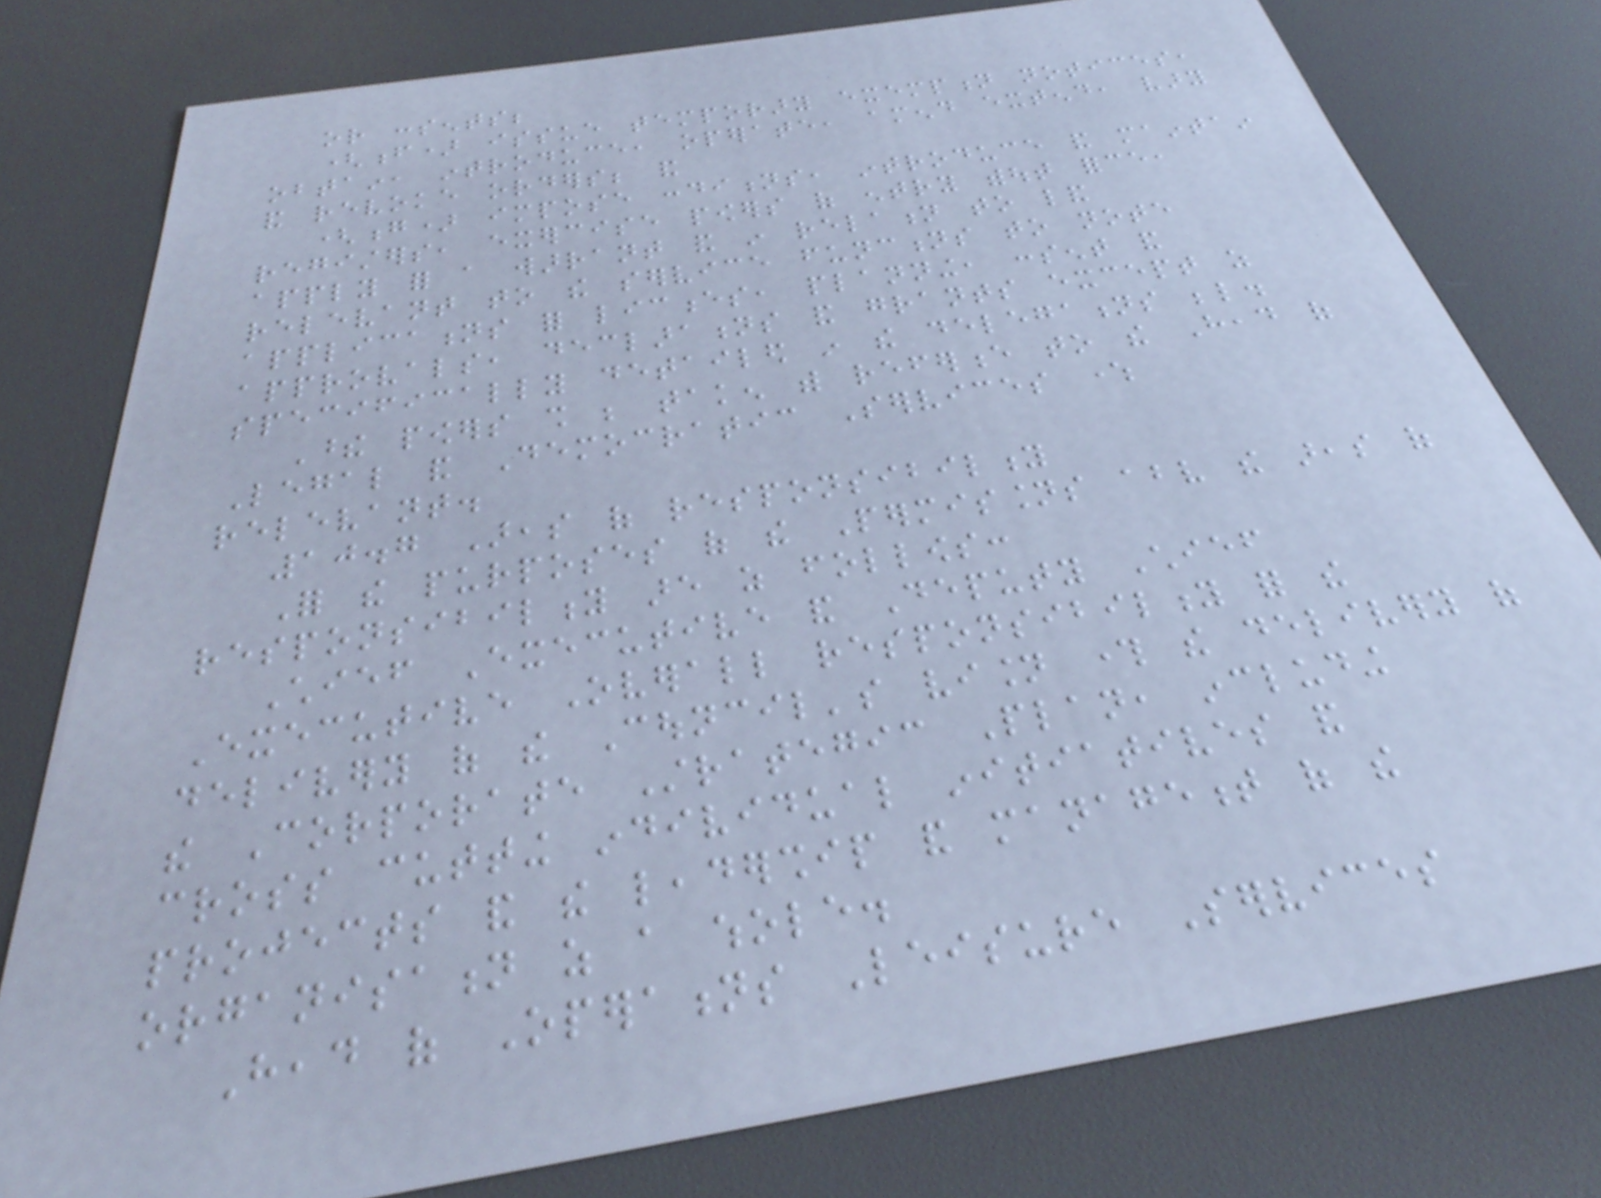or consents;
(f) issue temporary exemption notices,
obtain, introduce, operate, amend extend, vary
and revoke orders; and
(g) impose conditions, introduce and maintain
registers, exercise powers of entry without force,
apply for a warrant and in relation to land
relevant to the service functions to note
applications for licences, planning, consent and
approvals, declarations and grants except as
specifically detailed in the delegations below.
These powers shall be taken with reference to the Head of
Legal and Democratic Services where
relevant.
10.7 Areas of responsibility
For the purposes of the Permissions above the areas of
responsibility are as follows:
Chief Executive and Deputy Chief
Executive Overall responsibility for the
delivery of the Council's vision through the delivery of
the Corporate Strategic Plan, including
cross cutting individual initiatives and
projects and the leadership and management of the
organisation as a whole.
Head of Operations Leisure Services
